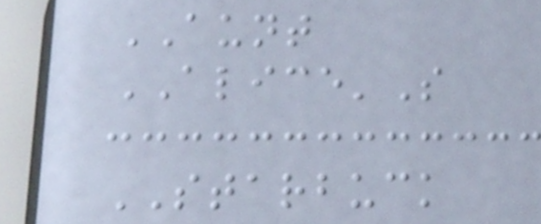AUNT
ALICE'S
STARBUCK
